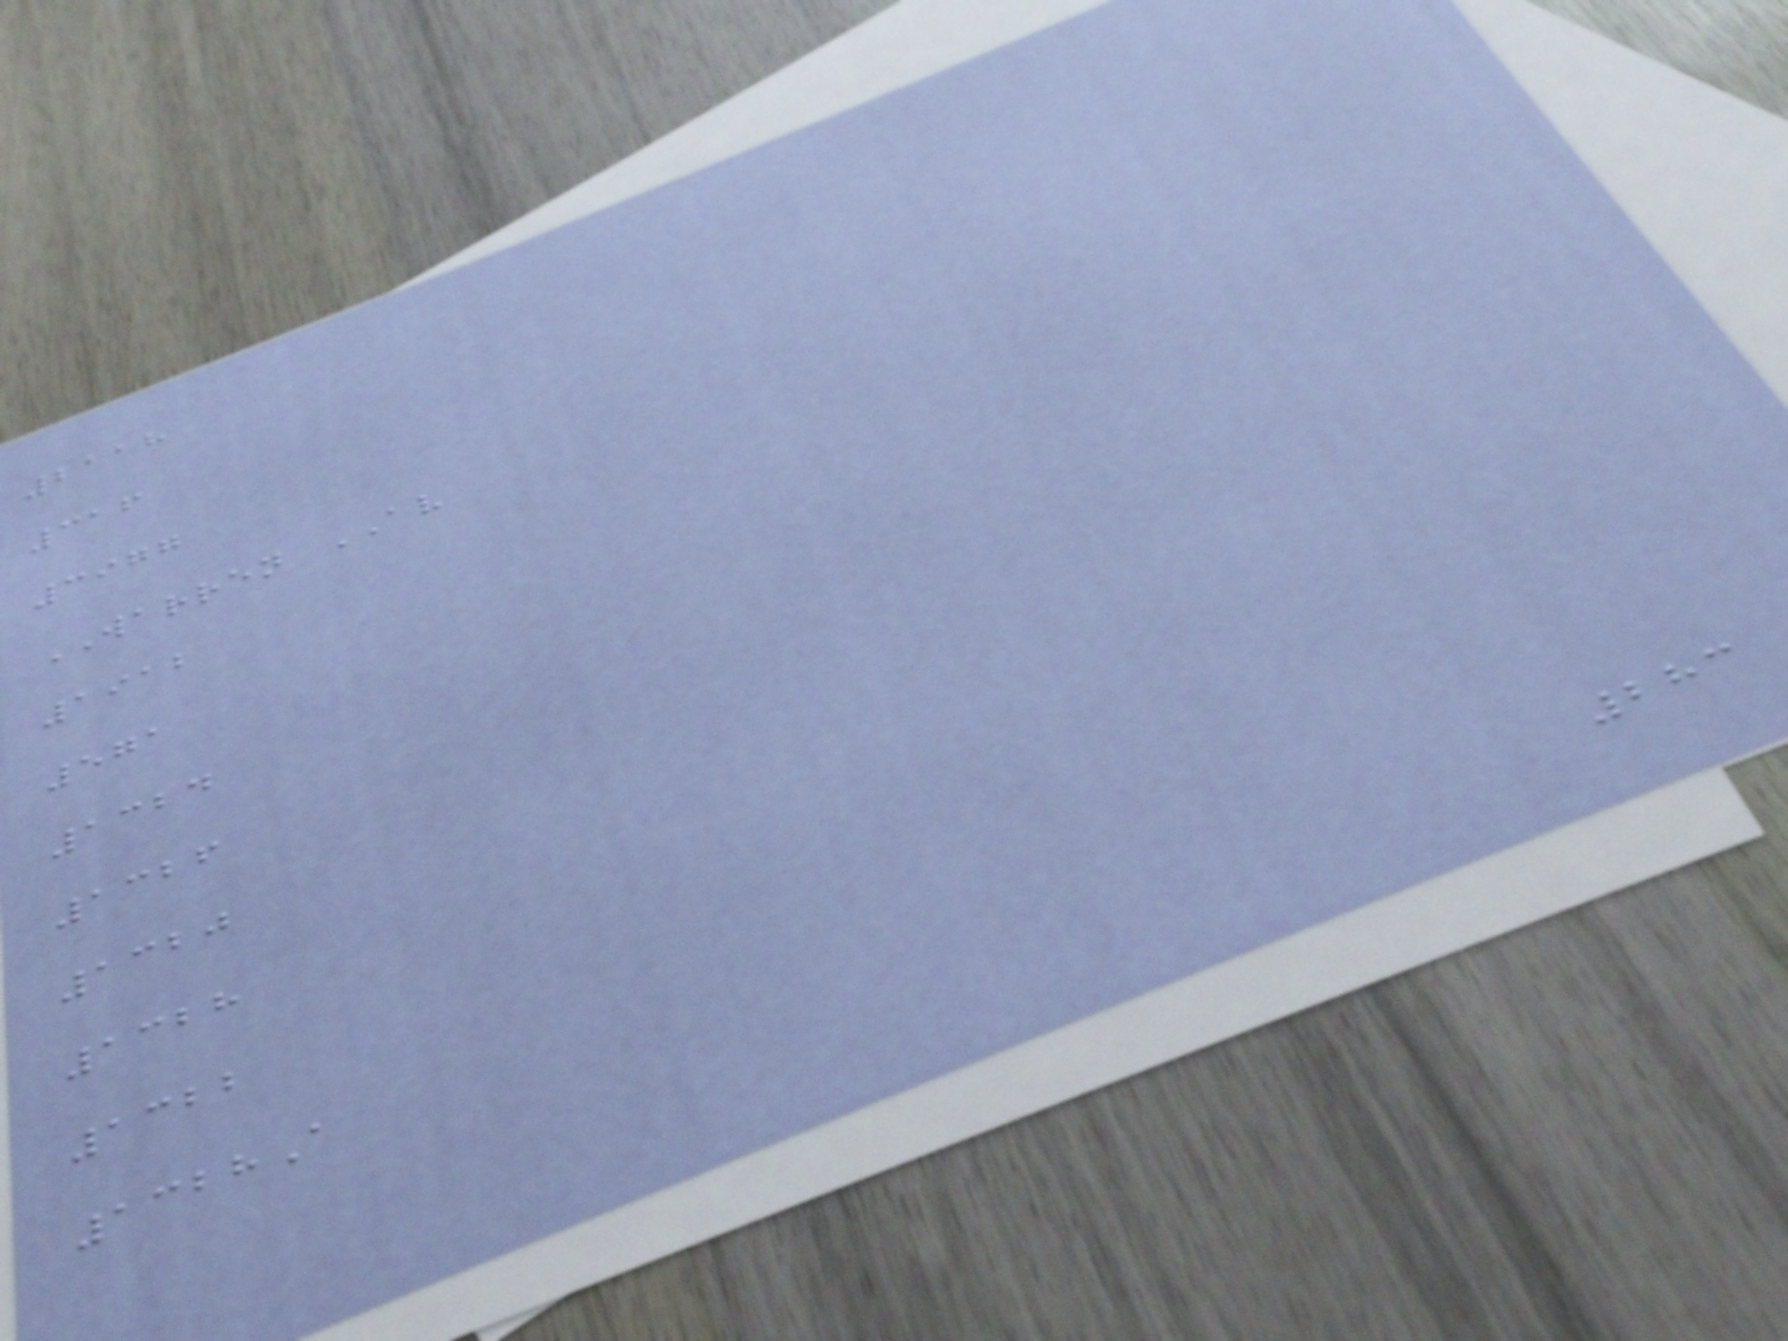2118
316
3977
WARREN AV
1912
571
1324
1326
1320
1328
1322
1328A
283
